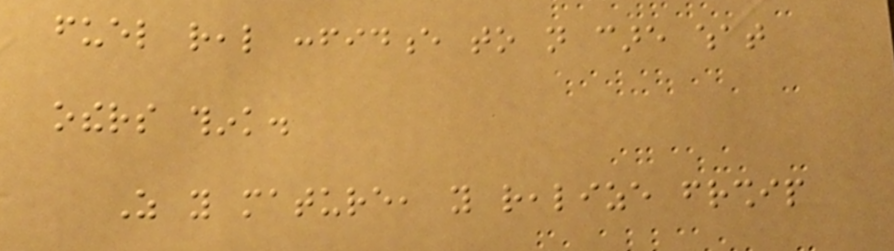fuel real confidence to not care what
others think.
As you mature, you realize friendship
